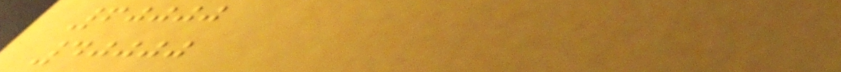60000
40000
